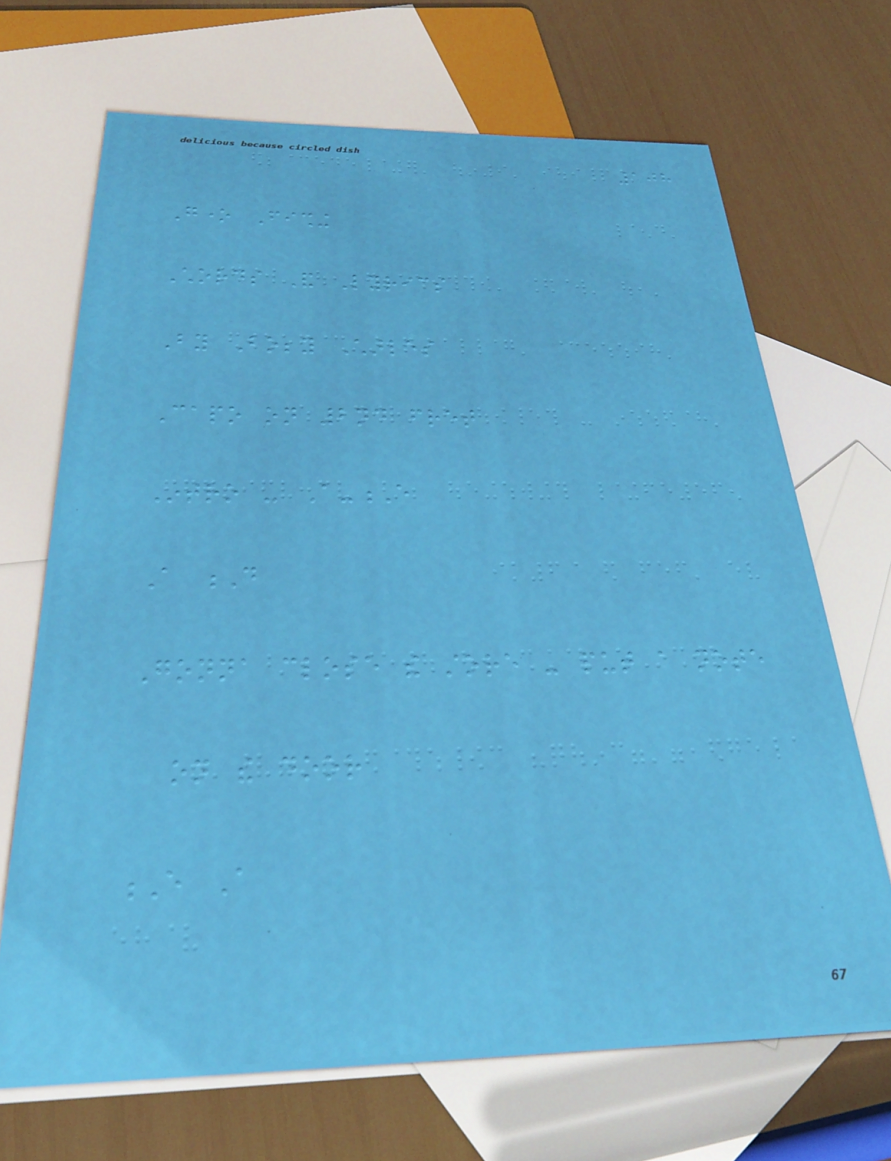108
Gone Fishing
Chords And Lyrics
By Bobby Charles
Capo on 2nd fret
Intro - A-E
A D
Gonna close the store - put a note
on the door
E A
